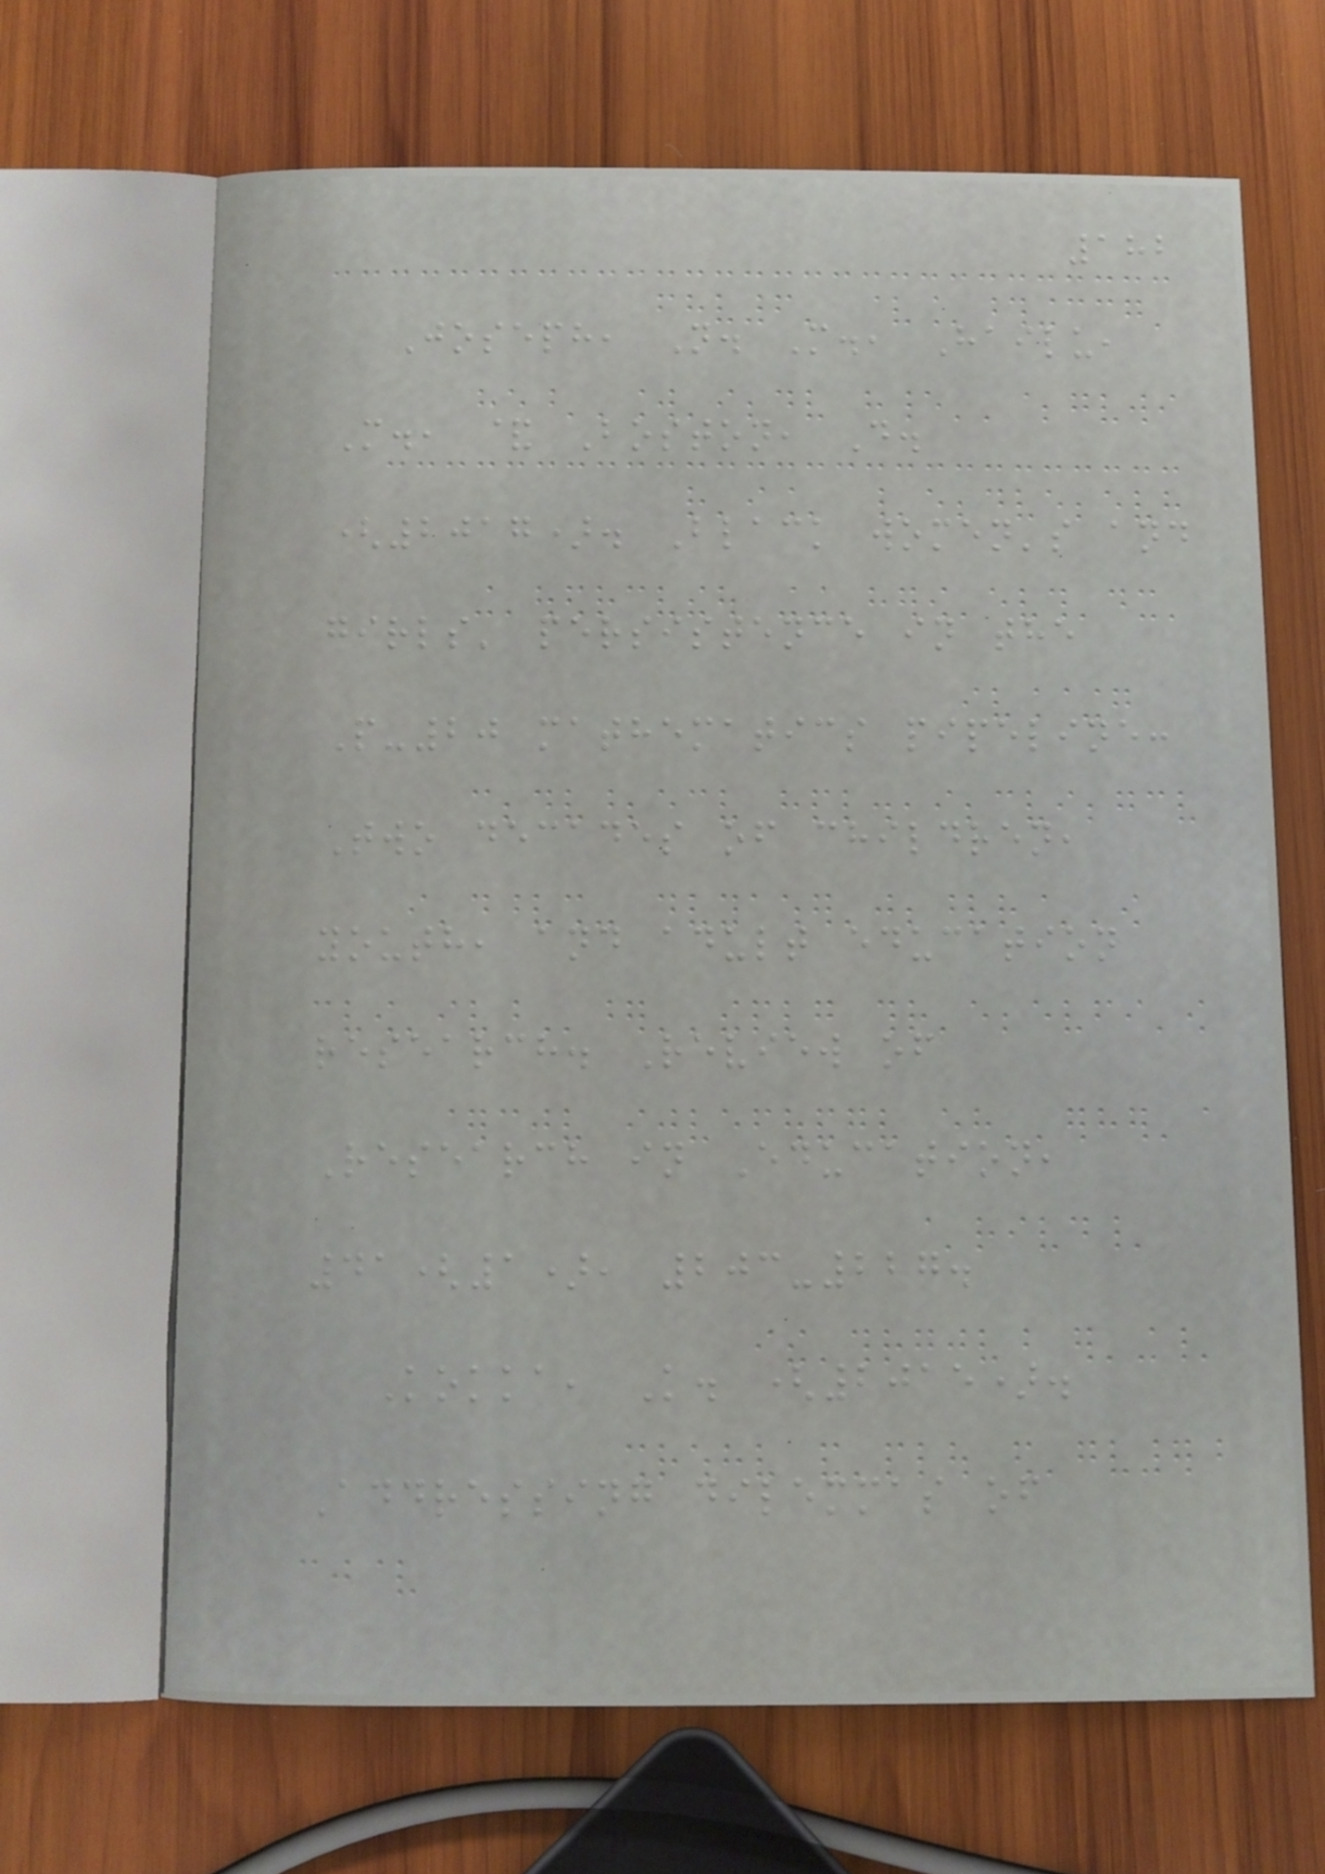182
Joseph, N. M., Hailu,
M., & Boston, D.
(2017). Black women's and
girls' persistence in the
P-20 mathematics pipeline:
Two decades of children,
youth, and adult education
research. Review of
Research in Education,
41(1), 203-227.
Kokka, K. (2015).
Addressing dilemmas of
